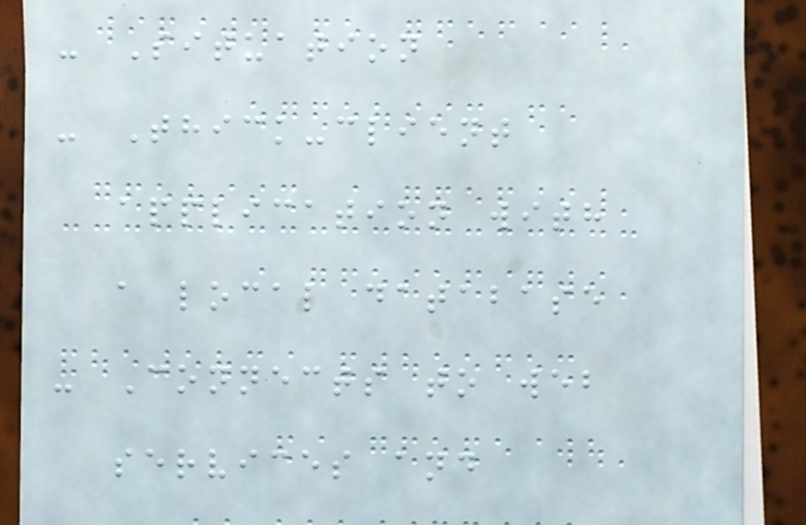- Situation
- Thick-client
application with
a local database
- Connects to web
services and
